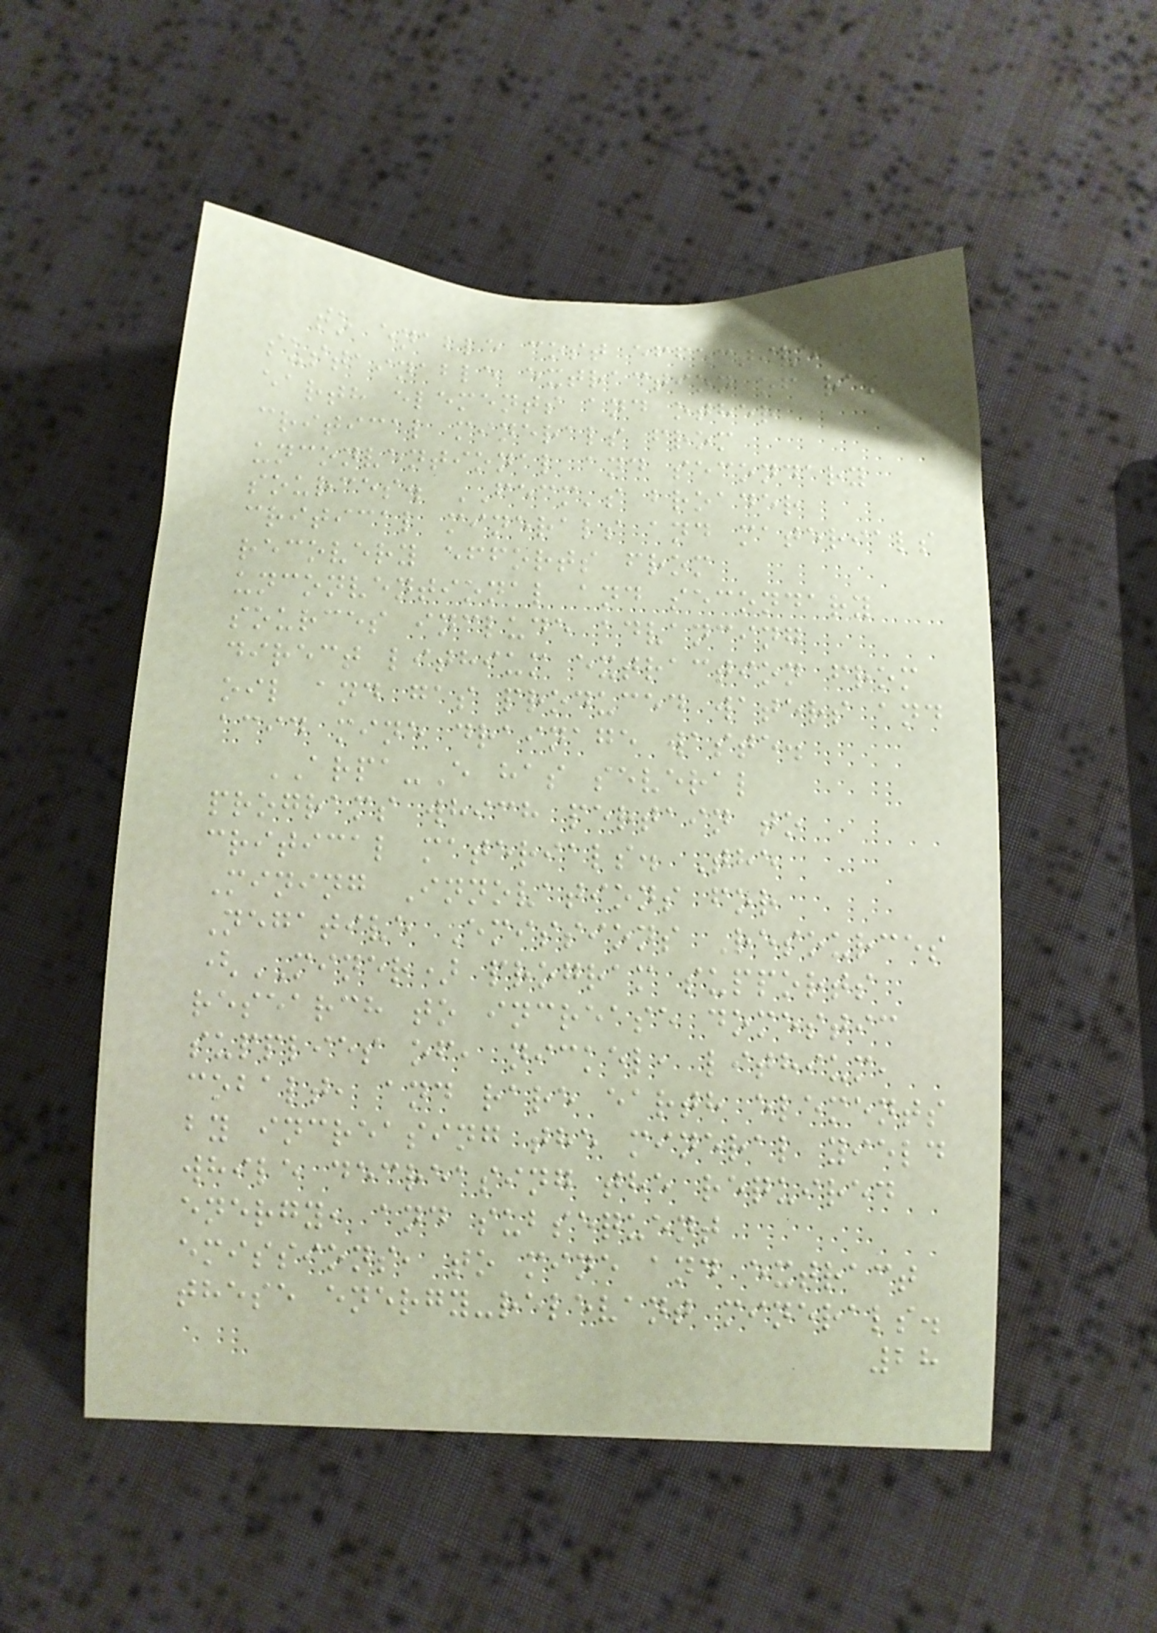to enable cost effective and
sustainable extraction of rare
earth elements and other
critical minerals from
unconventional and secondary
sources. FECM's broader
critical minerals and materials
recovery efforts from
unconventional and secondary
sources include advancing
direct lithium extraction from
oil and gas produced waters and
acid mine drainage waste.
ARPA-E has several
programs which pertain to
critical materials. The
Mining Innovations for
Negative Emissions Resources
(MINER) program supports
research to increase domestic
supplies of, nickel, lithium,
cobalt, and rare earth elements
by increasing the mineral yield
while decreasing the required
energy, and subsequent
emissions, to mine and extract
these energy-relevant minerals.
28
